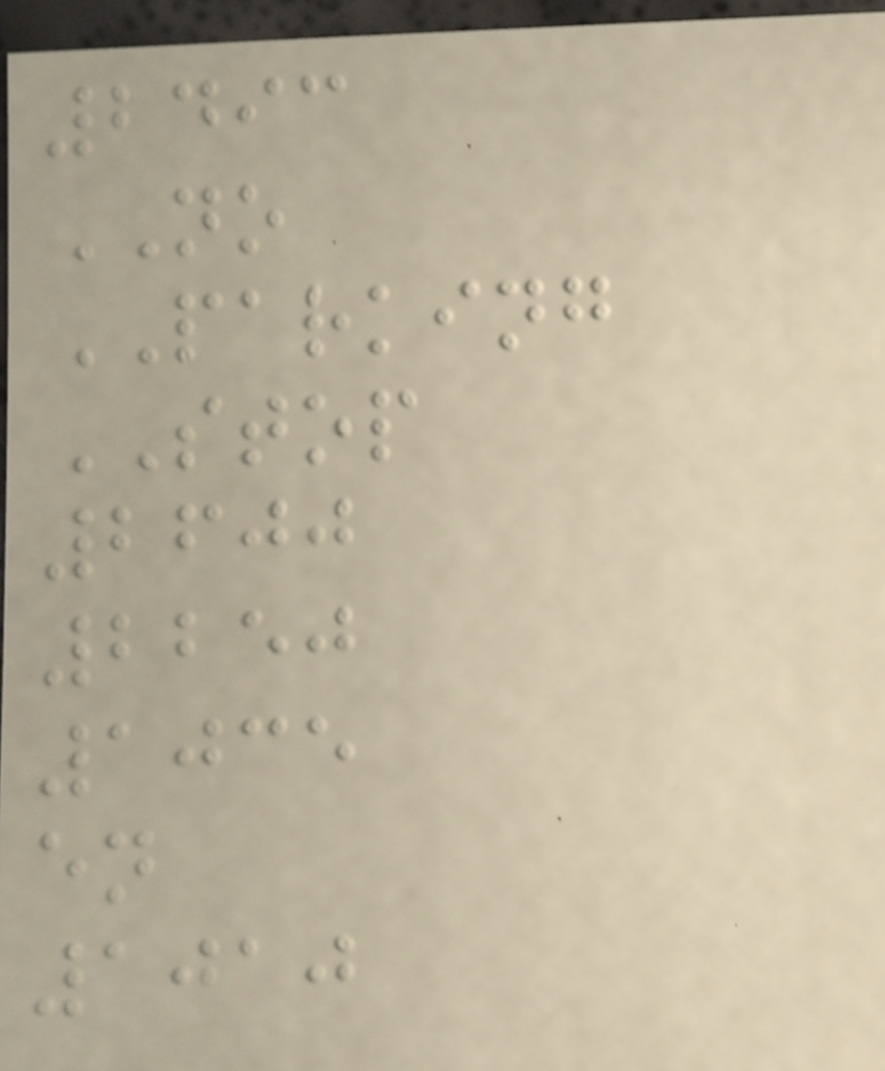2493
NO
PARKING
STOP
2600
2250
1035
en
1010
